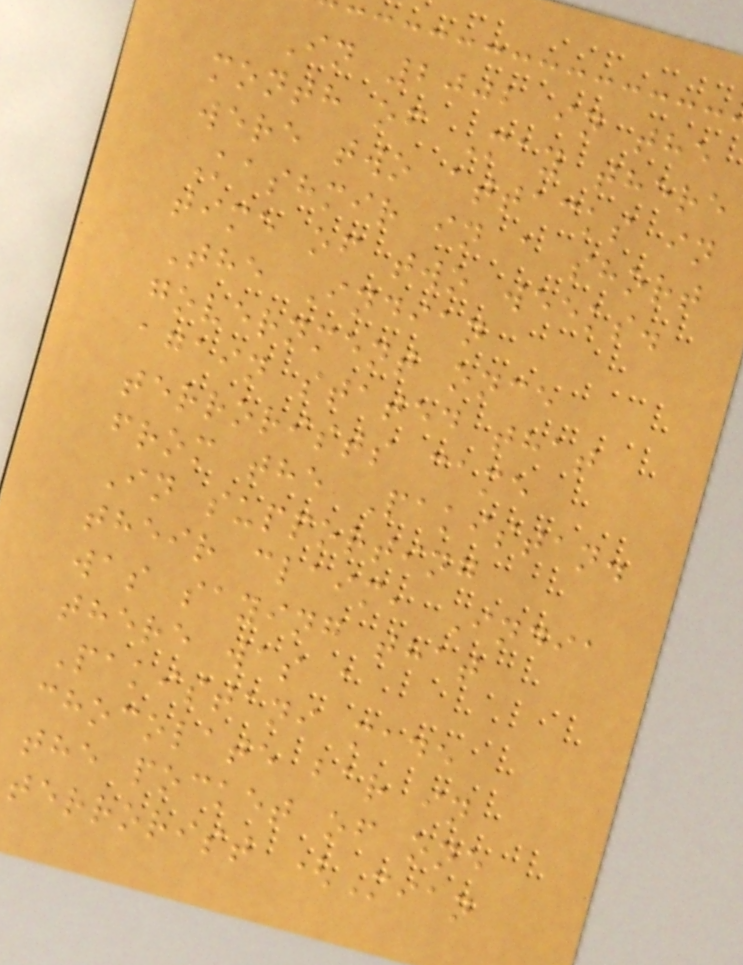In 2002 in the
month of May there
were two attacks in
Kashmir in a short
time of two weeks.
The Indian
government once
again stated that
terrorists came
from the Pakistan.
In supporting
their claim, India
was saying that
there was a
Pakistani made
chocolate bar in
the pocket of one
terrorist (Mian
